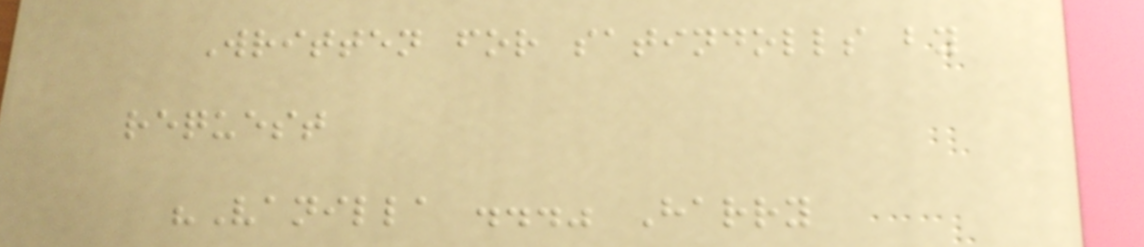Written for satindolls by
request
"Vanilla ..." Harry
